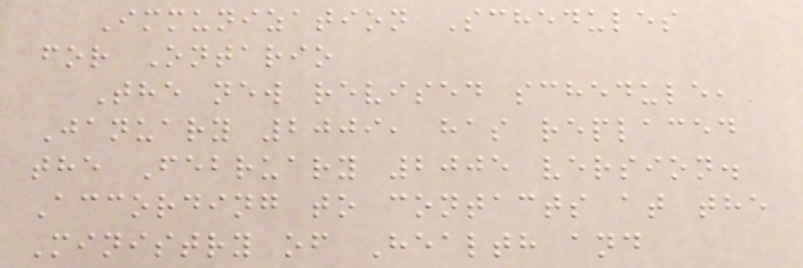Immunization Schedules
for Ontario
The new revised schedule,
January 2009, has replaced
the February 2005 version.
According to contacts at the
Ministry of Health and
